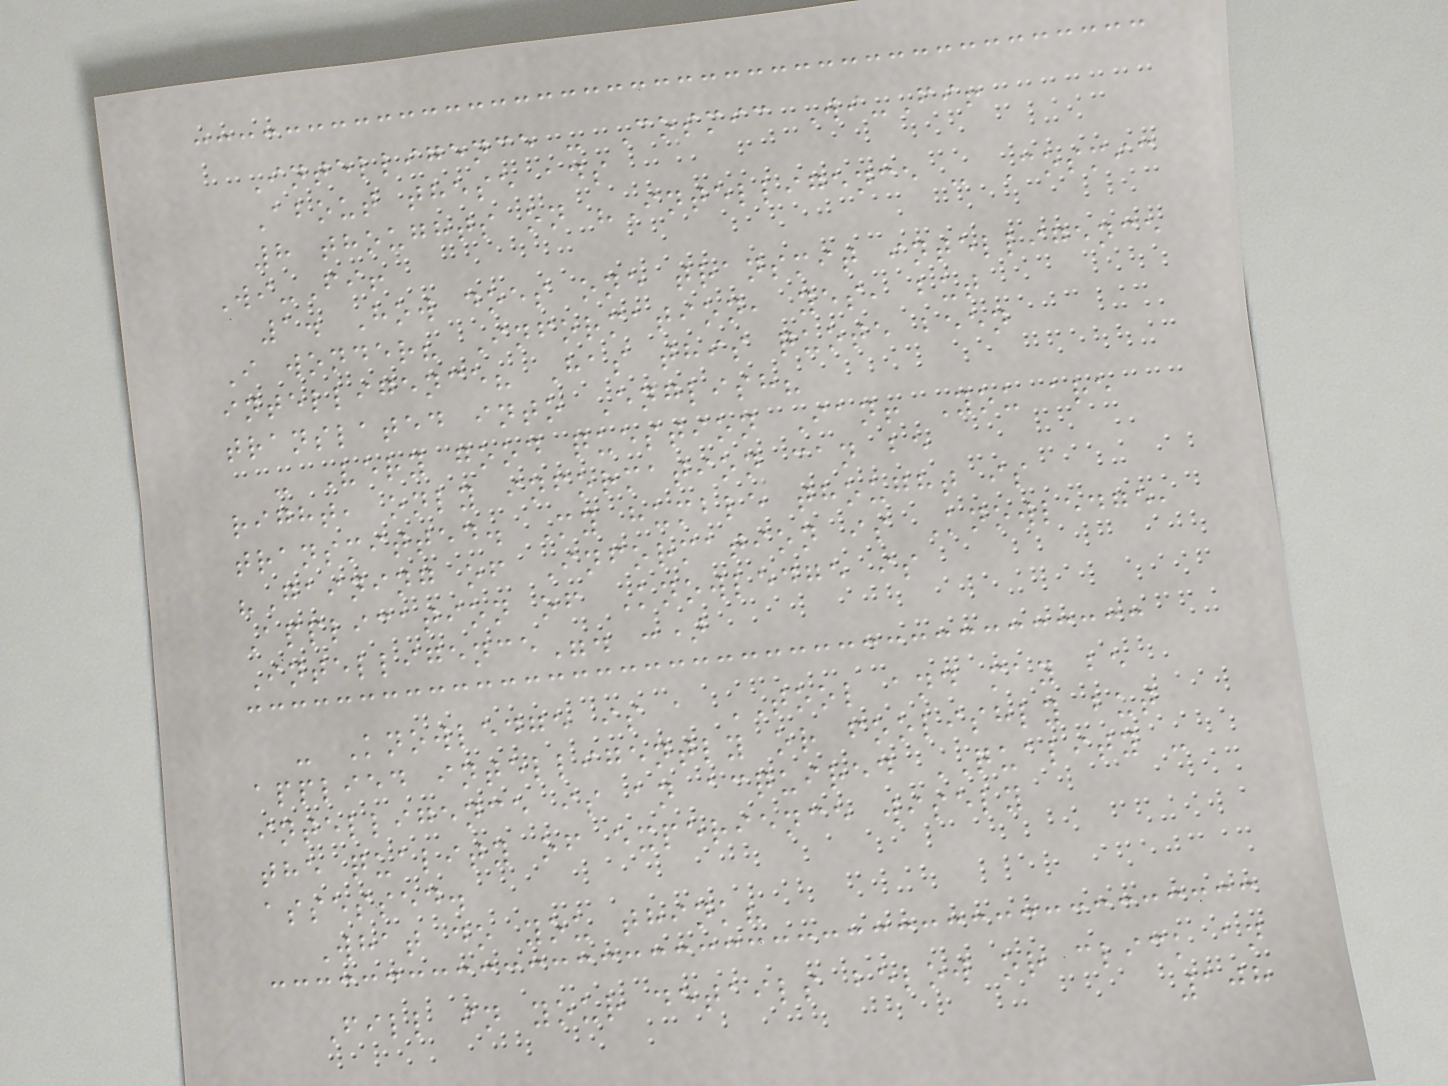Intelligence - Cosmic Wi-Fi!
About these ads
8 thoughts on "Intelligence - Cosmic
Wi-Fi!
1. How does one transmit intelligence
I wonder? Information, yes, but
intelligence? Has this quote been
translated into English?
- Very good question Ian! You are
right, only information can be
transmitted. My humble thought is
"Gaining of Information is Knowledge,
Application of Knowledge is
Intelligence". :)
- Knowledge is a TOOL and may be
applied intelligently or foolishly but
intelligence is an acquired QUALITY -
the quality of experience wisely
assessed.
What do you think?
Fill in your details below or click an
108
